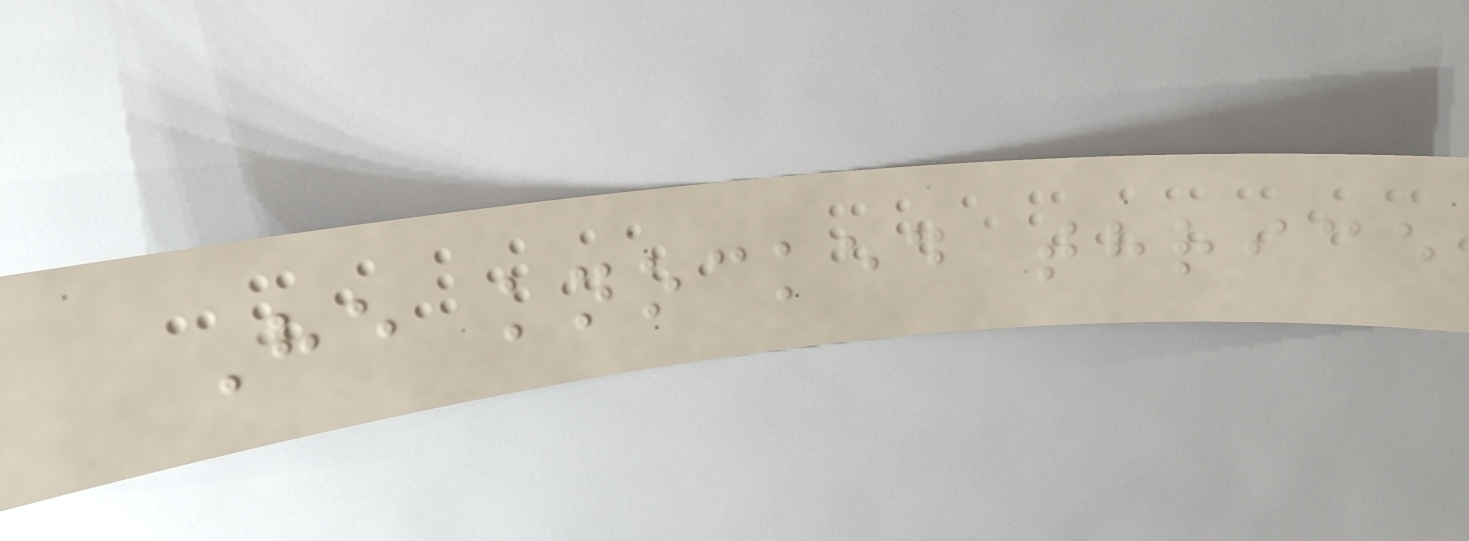He knocked thrice
